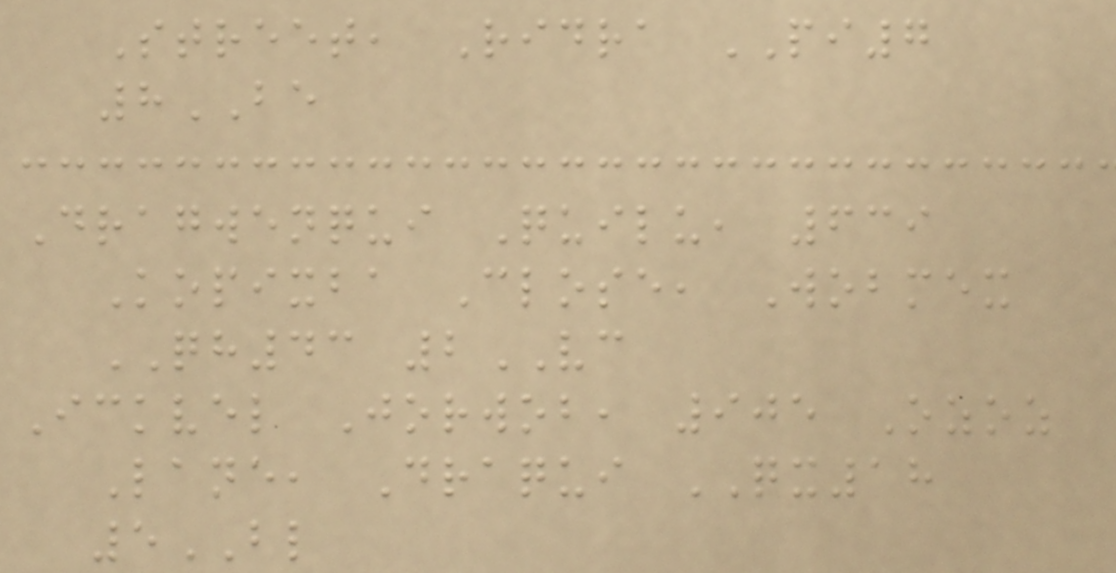Street, Ridra PI7
8BE
Dragwenqui Quilu, 639
Kopixba Close, Wobmex
QH43 2VC
Ickvel Jorwob, 905 Ozoz
Lane, Draqui QX18
5BL
